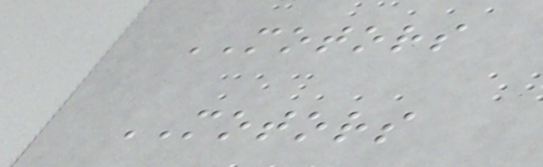MOTORS
MOTORS
